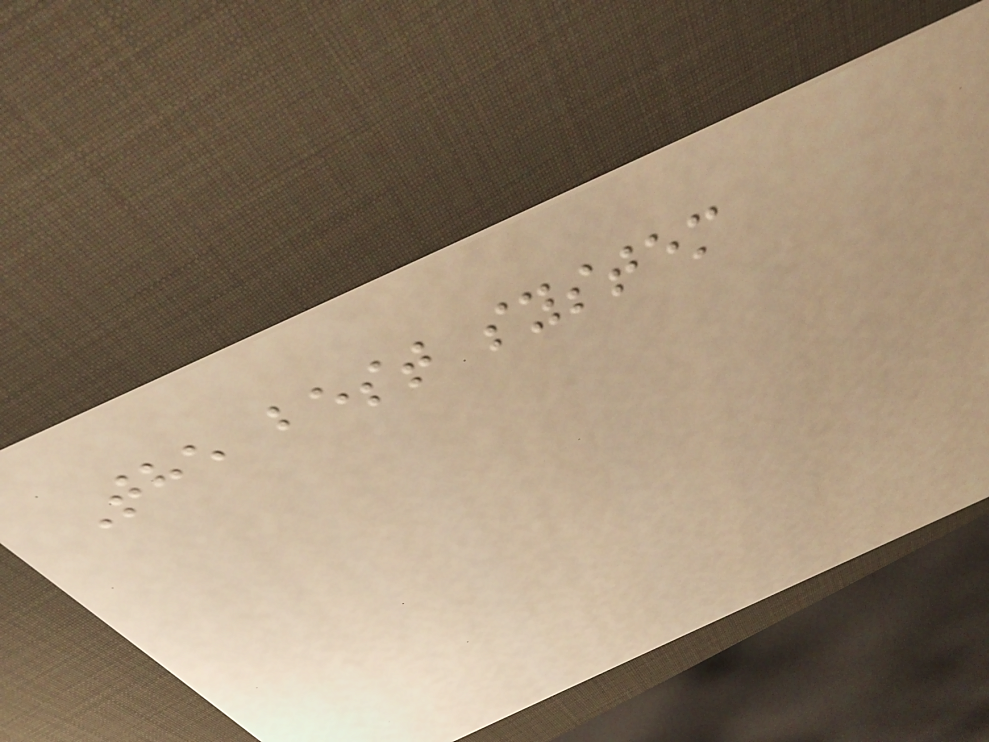The best system
